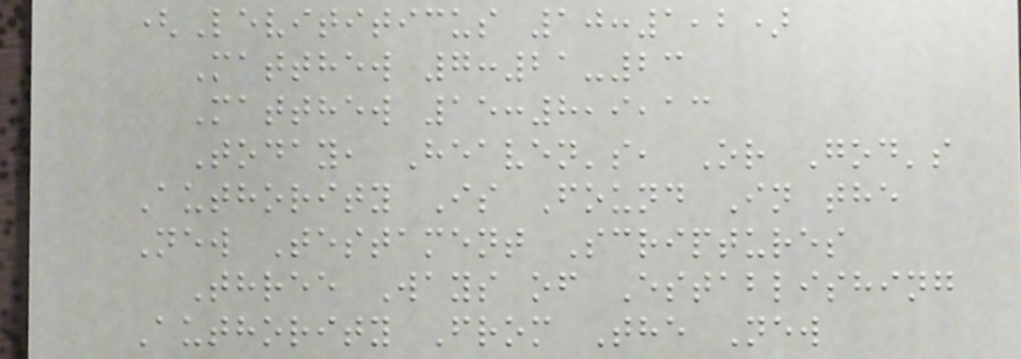(Levititicus 10:1,2)
Matthew 7:21-23
Matthew 15:8,9,13
Today, Heaven's, Or God's
Authority Is Found In the
New Testament Scriptures
Three Ways of Establishing
Authority From The New
